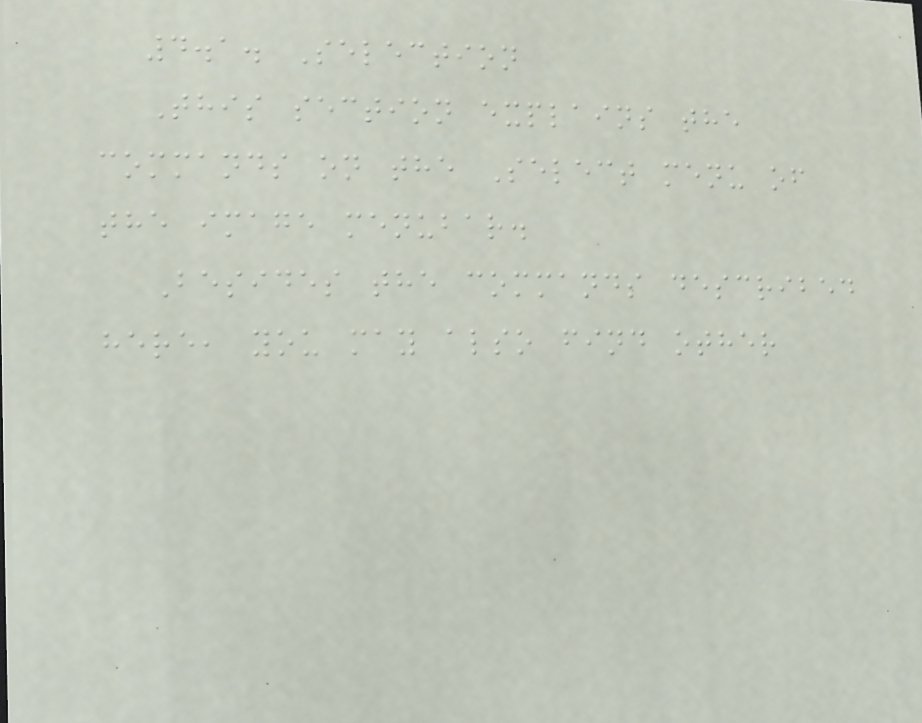4.1. Selection
This section explains the
commands on the Select menu of
the image menubar.
Besides the commands described
here, you may also find other
